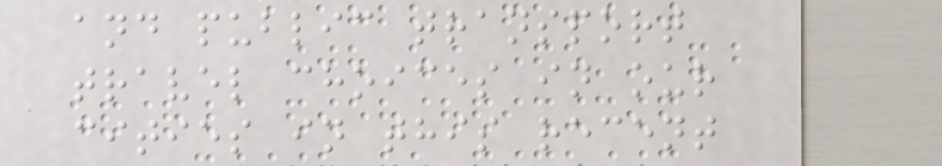and public transport
travel choices in our
cities in this recent
